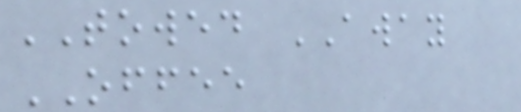TOWED AWAY
OFFEE
